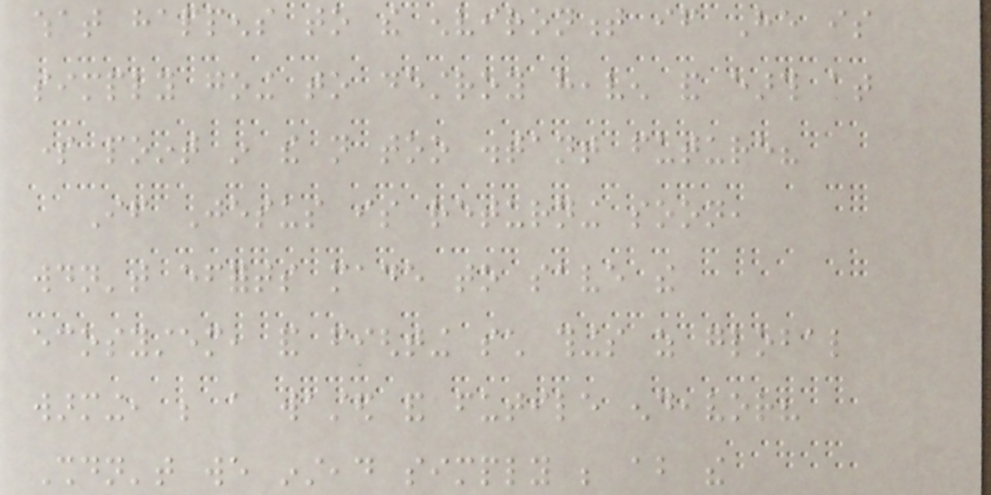what happens to the environment if He is
simply going to destroy heaven and earth at
some point in the not too distant future?
If Jesus is returning soon,
wouldn't efforts made to save the
ecosystem, and fighting such things as global
warming, be a wasted and futile endeavor?
Shouldn't we instead simply be about the
